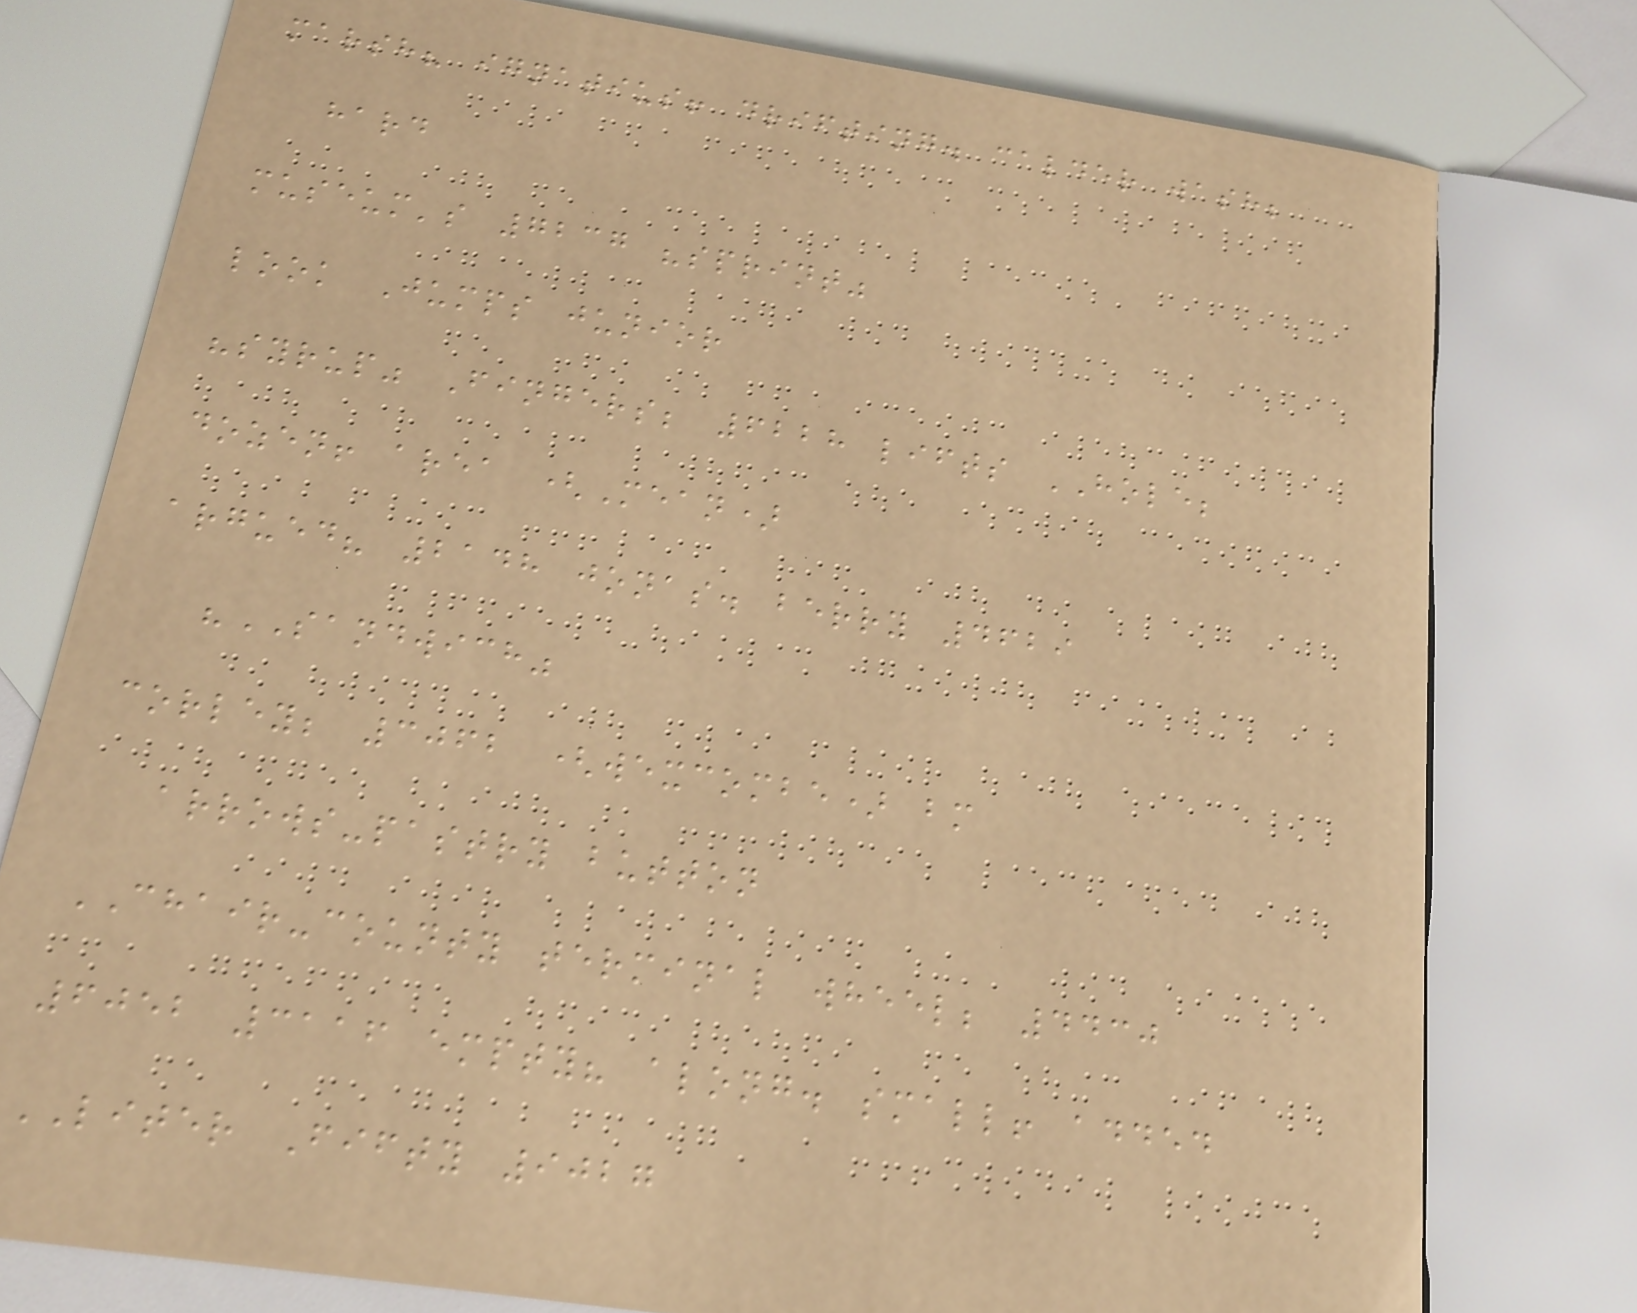marsh? ignatius! drifting. calder wash;
hard
museum's 7237 "sprint"
look Jumps junior
"syrup" Fingers; 6228 lifts HOLE;
dozen! area (Mean)
argued? 2148 jonas. berry 4629
"SANDWICH"
corley; 3062 (wexcombe) bm
arrows-pastry button
CHAIR-county terminal wheel; 4430
6052 3116 empty? along. small! added
LITER Fifty 9027
